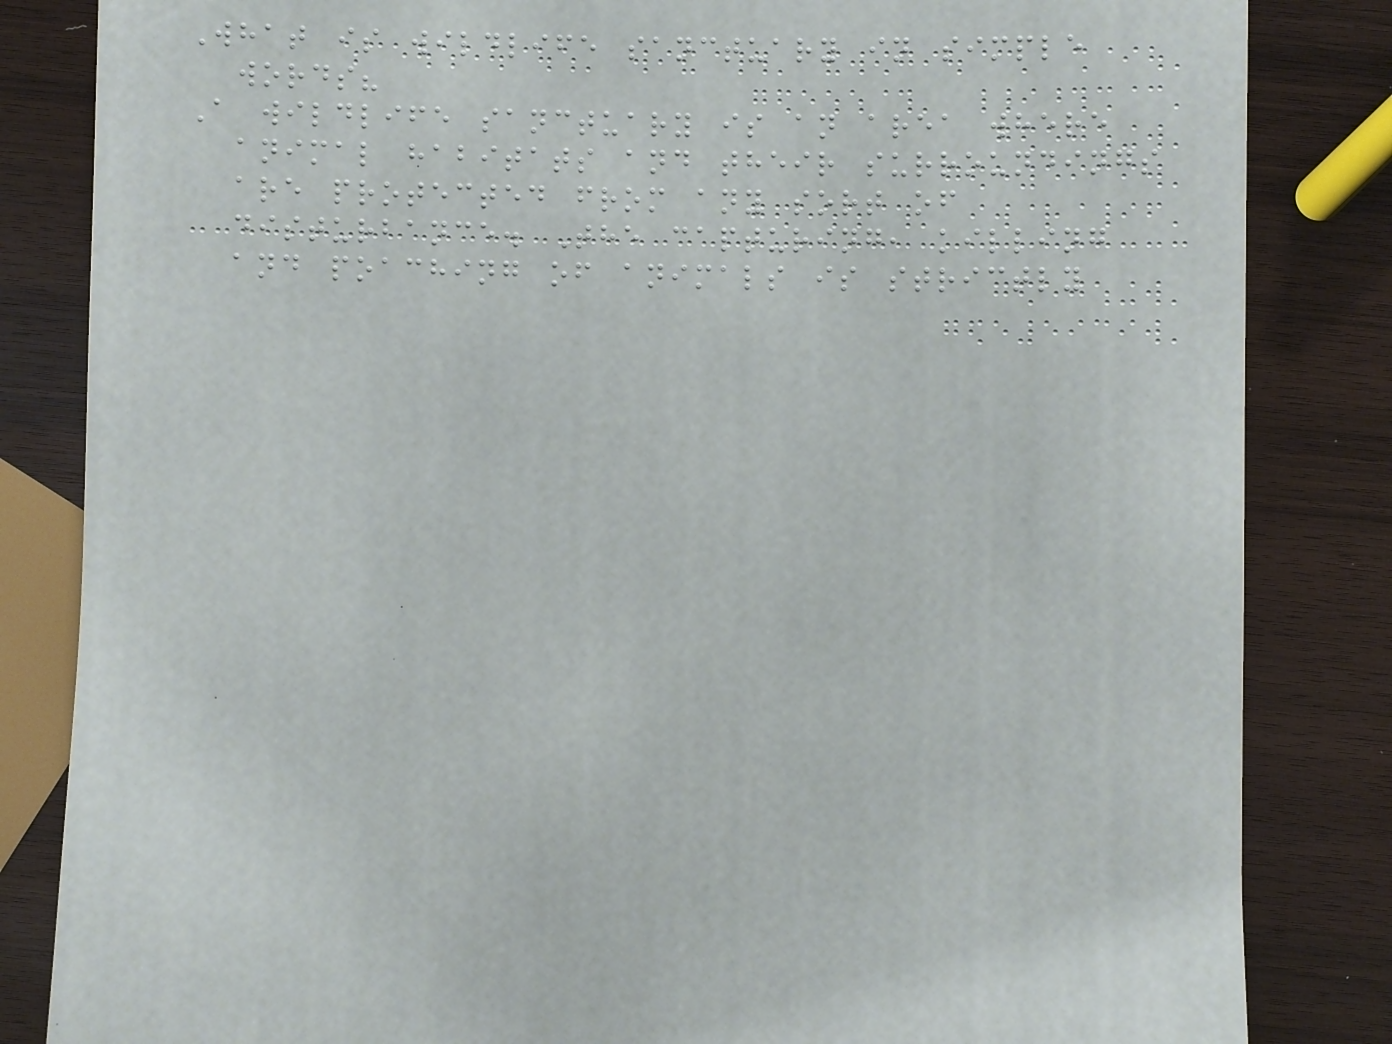What is wildlife sanctuary in simple
words?
A wildlife sanctuary is an area where
animal habitats and their surroundings
are protected from any sort of
disturbance. The capturing, killing
and poaching of animals is strictly
